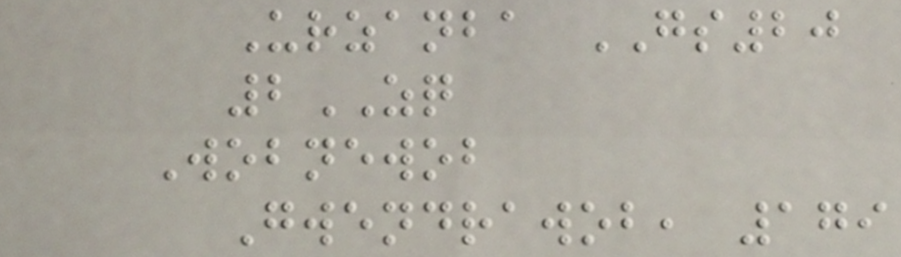Urzanba GS20
2ZQ
Wobnewob
Gwendrawob, 179
